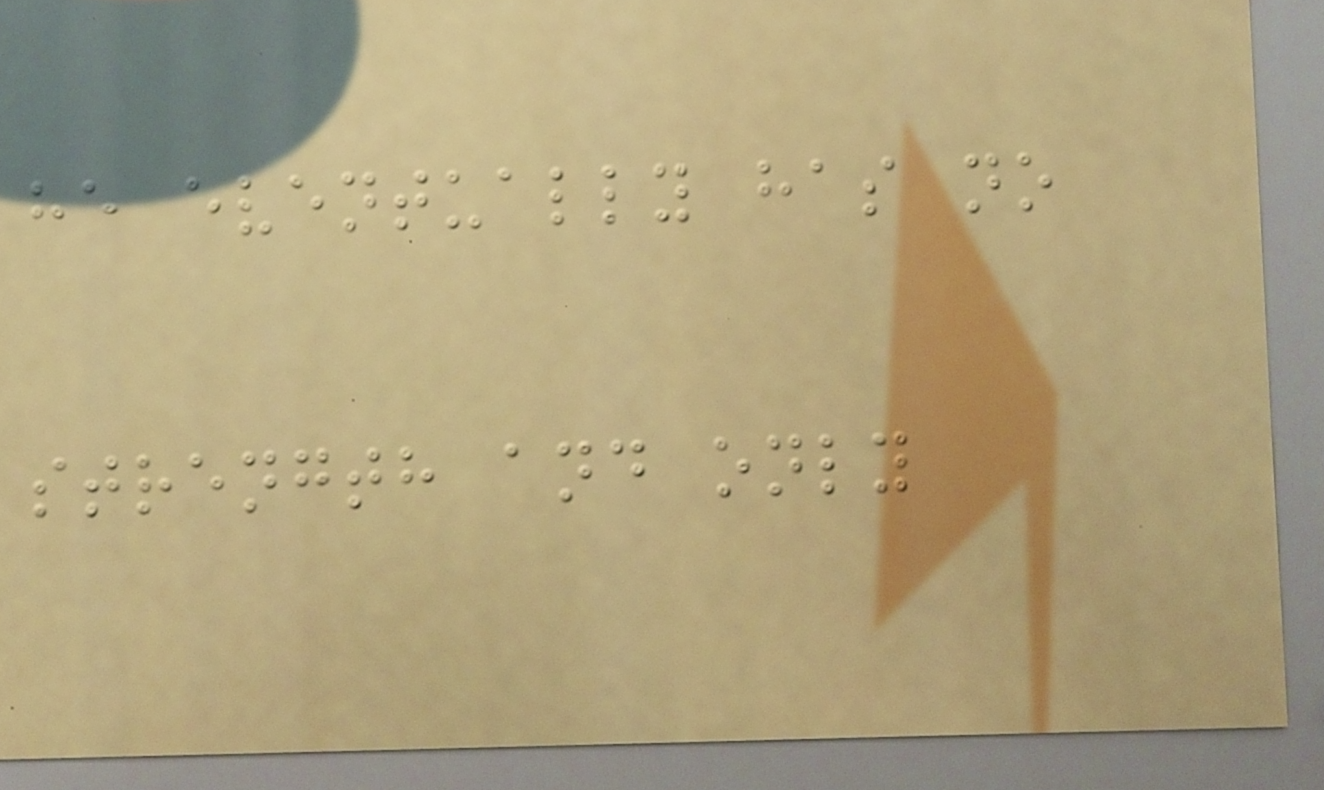he eventually has no
strength and only
